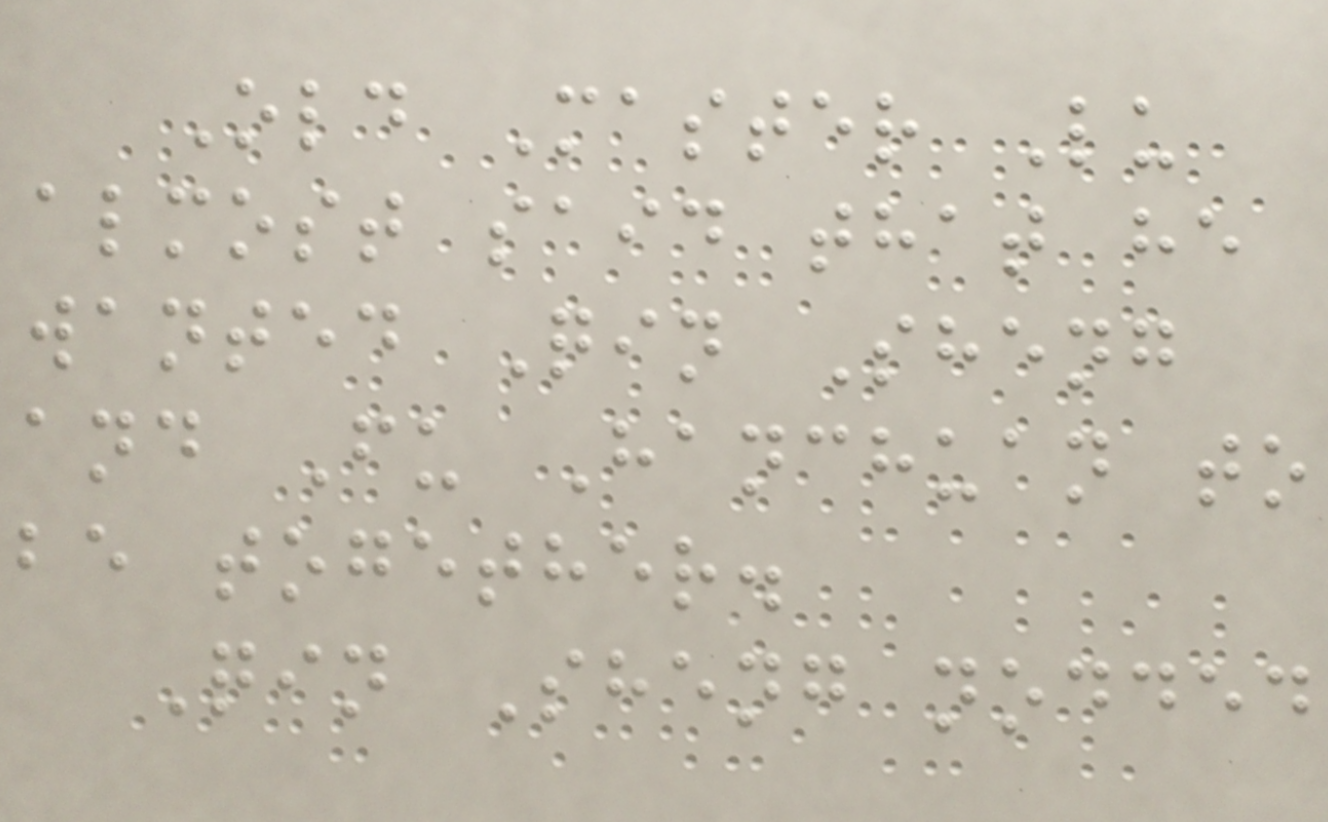Old Master Lu
almost said that he
wanted Qin Sheng
and Fu Hanchuan to
be together.
Qin Sheng nodded
